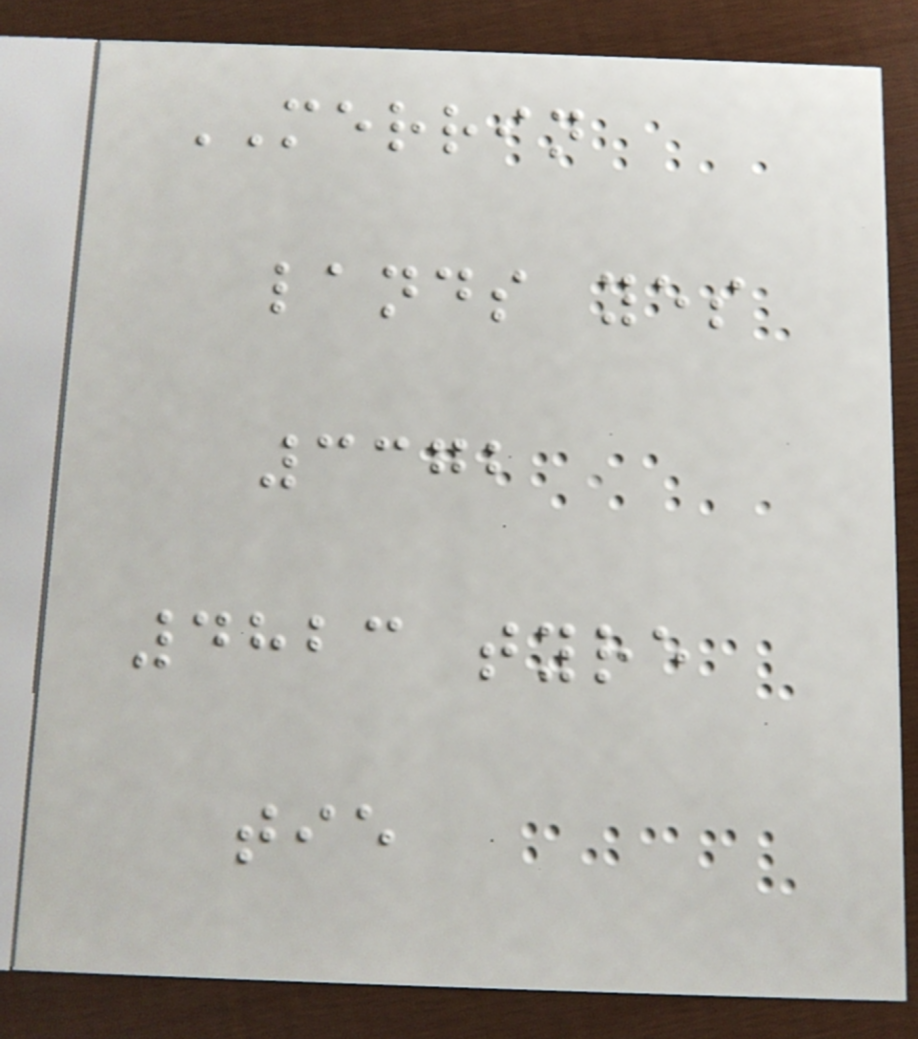MERRIN
lands yes
3372
4823 tyre
tie
